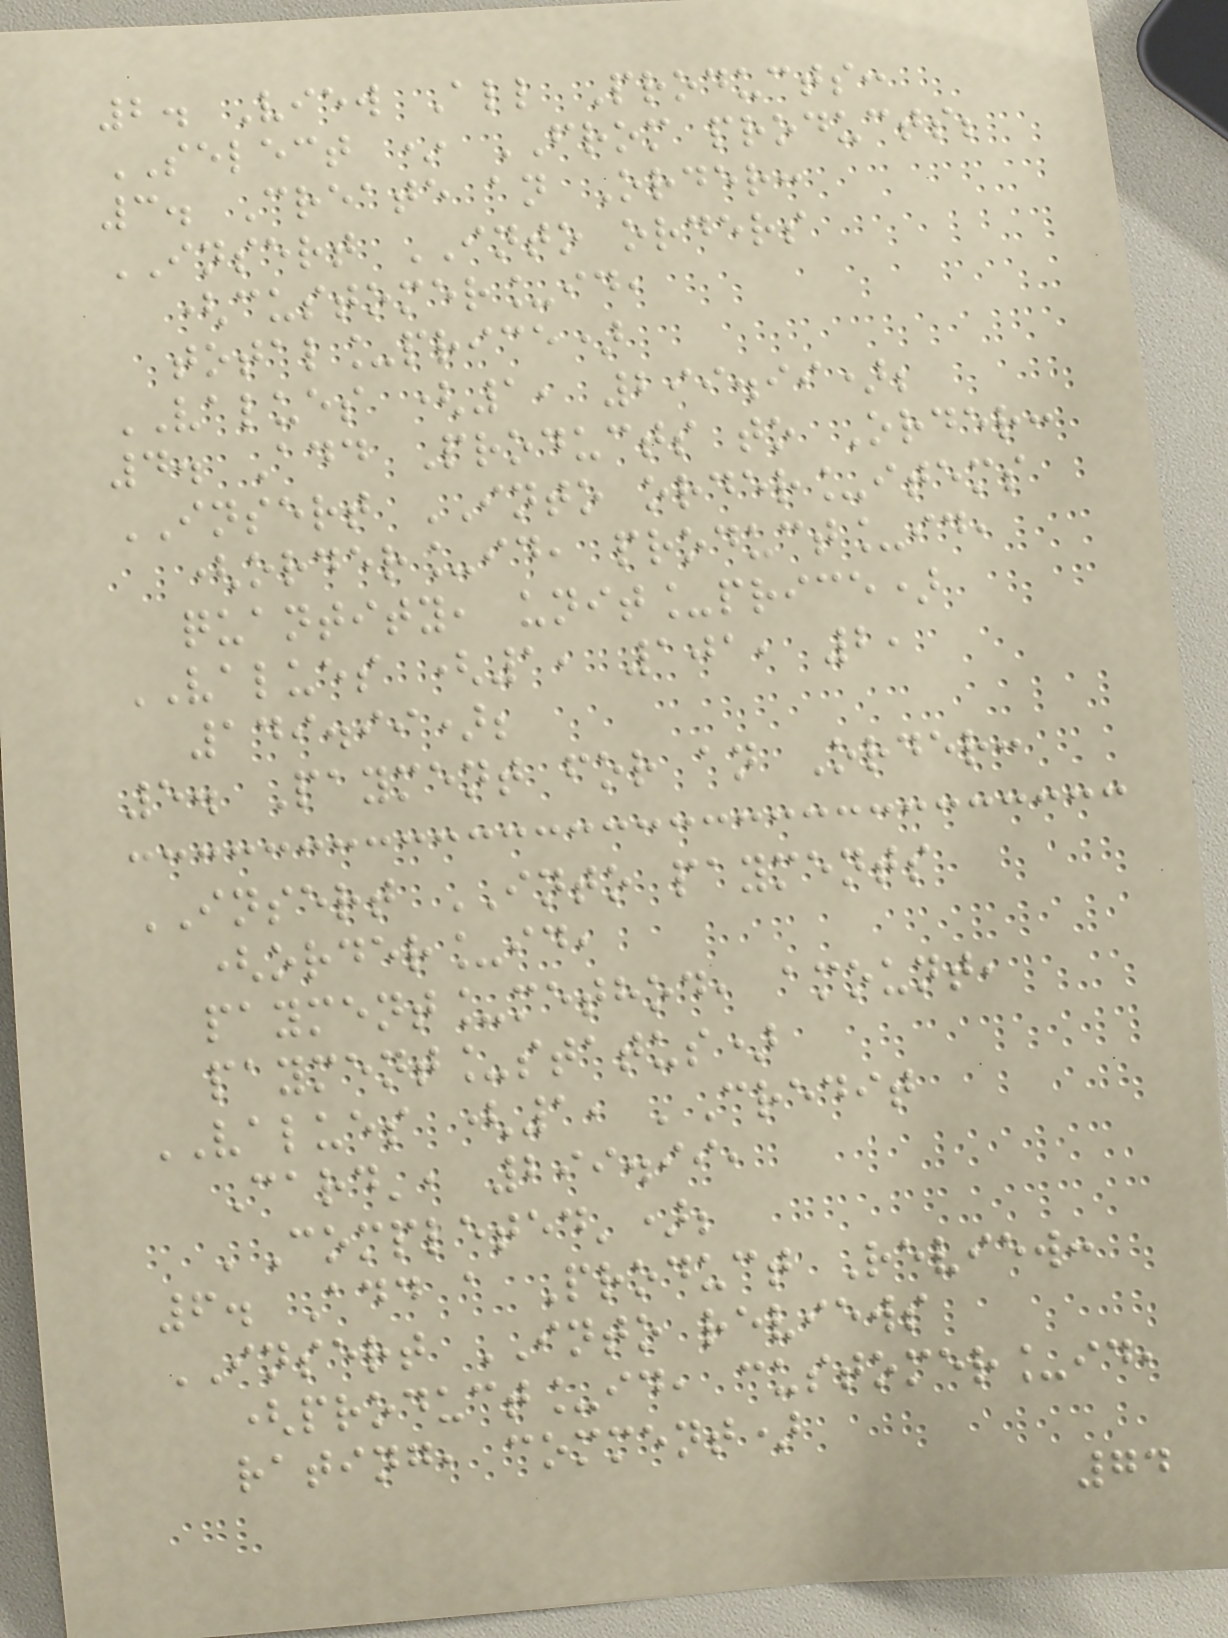2. View All Products:
SELECT * FROM products;
3. Create an Order:
INSERT INTO orders
(customer_id,
total_price)
VALUES (1, 299.99);
4. Add Products to Order:
INSERT INTO order_items
(order_id, product_id,
quantity, unit_price)
VALUES (1, 101, 2,
149.99);
5. Payment for an Order:
INSERT INTO payments
(order_id,
payment_method, amount,
payment_status)
VALUES (1, 'Credit
Card', 299.99,
'Completed');
6. Add a Product Review:
INSERT INTO reviews
(product_id, customer_id,
rating, comment)
74
